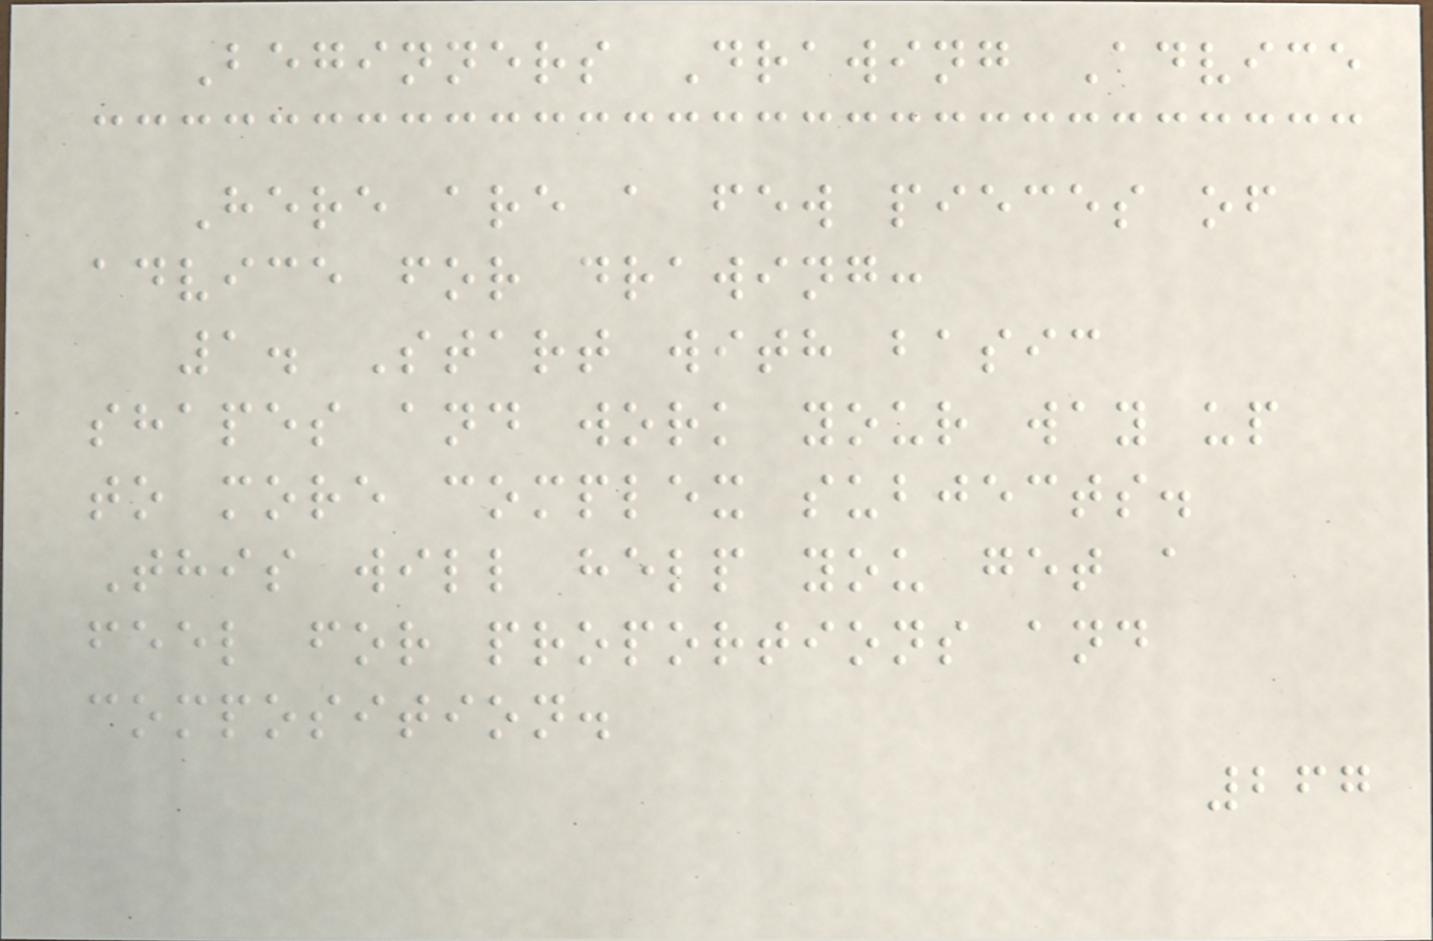Beginners Drawing Advice
Here are a few pieces of
advice for drawing:
1. Start with basic
shapes and work your way up
to more complex subjects.
This will help you get a
feel for proportions and
composition.
267
